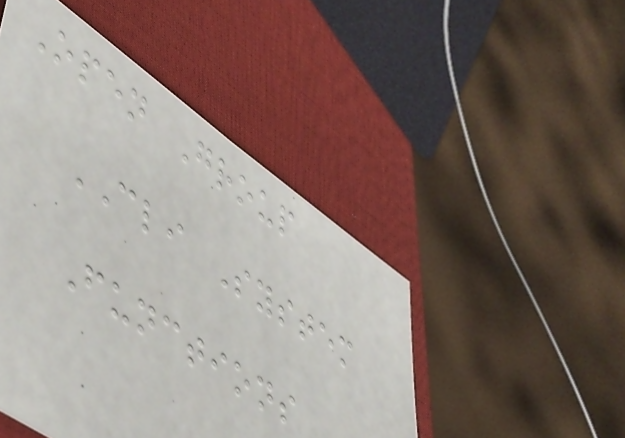Open Group
CLI System
Functions
